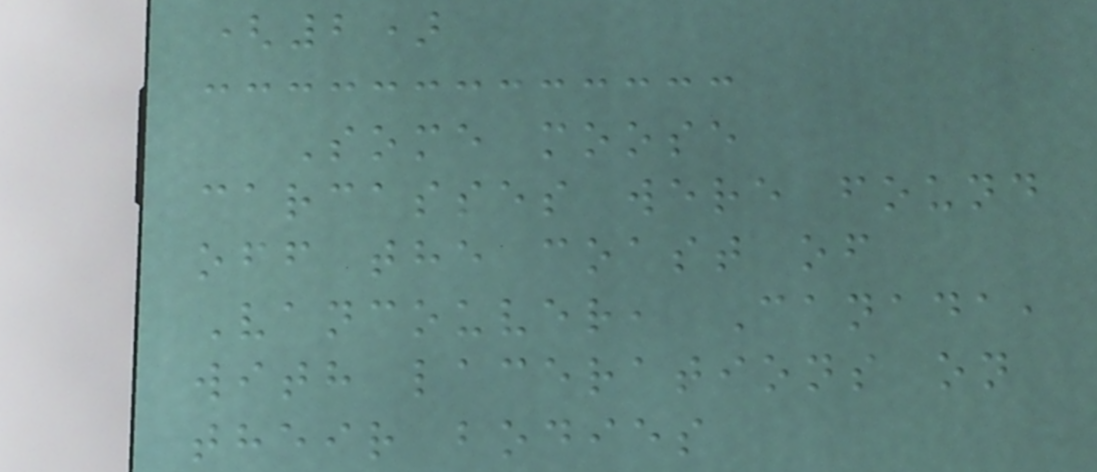(2)
Some moose
carcasses were found
off the coast of
Vancouver, Canada,
with lacerations on
their bodies
